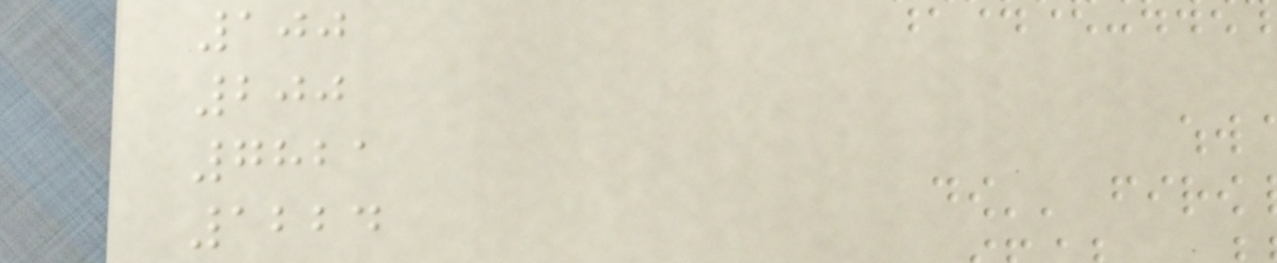100
200
7821
1224
